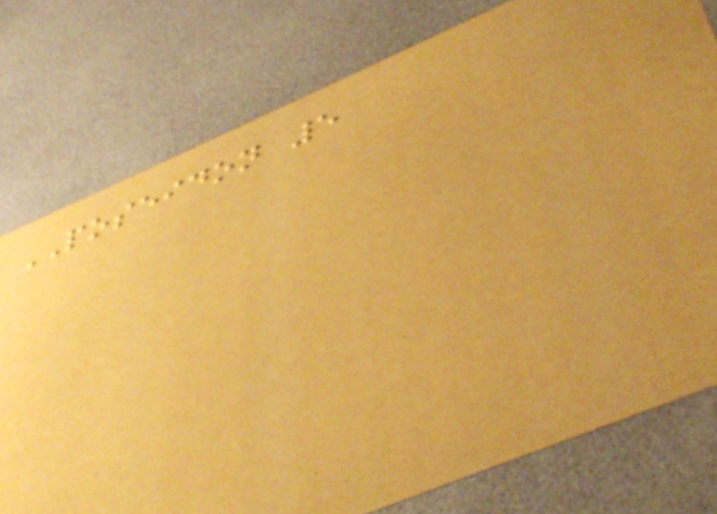POSEIDON 5
